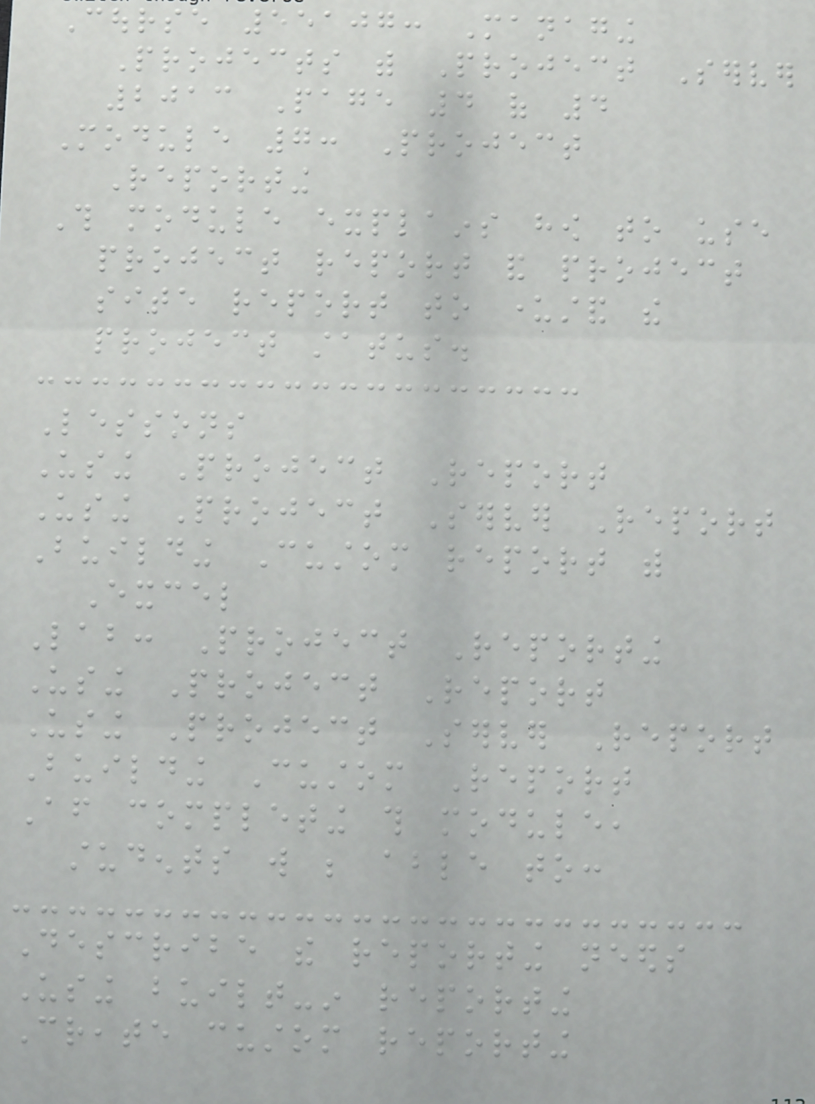Course 55107: Managing
Projects with Project Server
2013 Page 4 of 4
Module 7: Project
Reporting
This module explains how to use
project report and project
site report to understand the
project status.
Lessons
Using Project Report
Using Project Server Report
Building Custom report with
Excel
Lab: Project Reporting
Using Project Report
Using Project Server Report
Building Custom Report
After completing this module,
students will be able to:
Describe the reporting needs
Using built-in reporting
Create custom reporting
